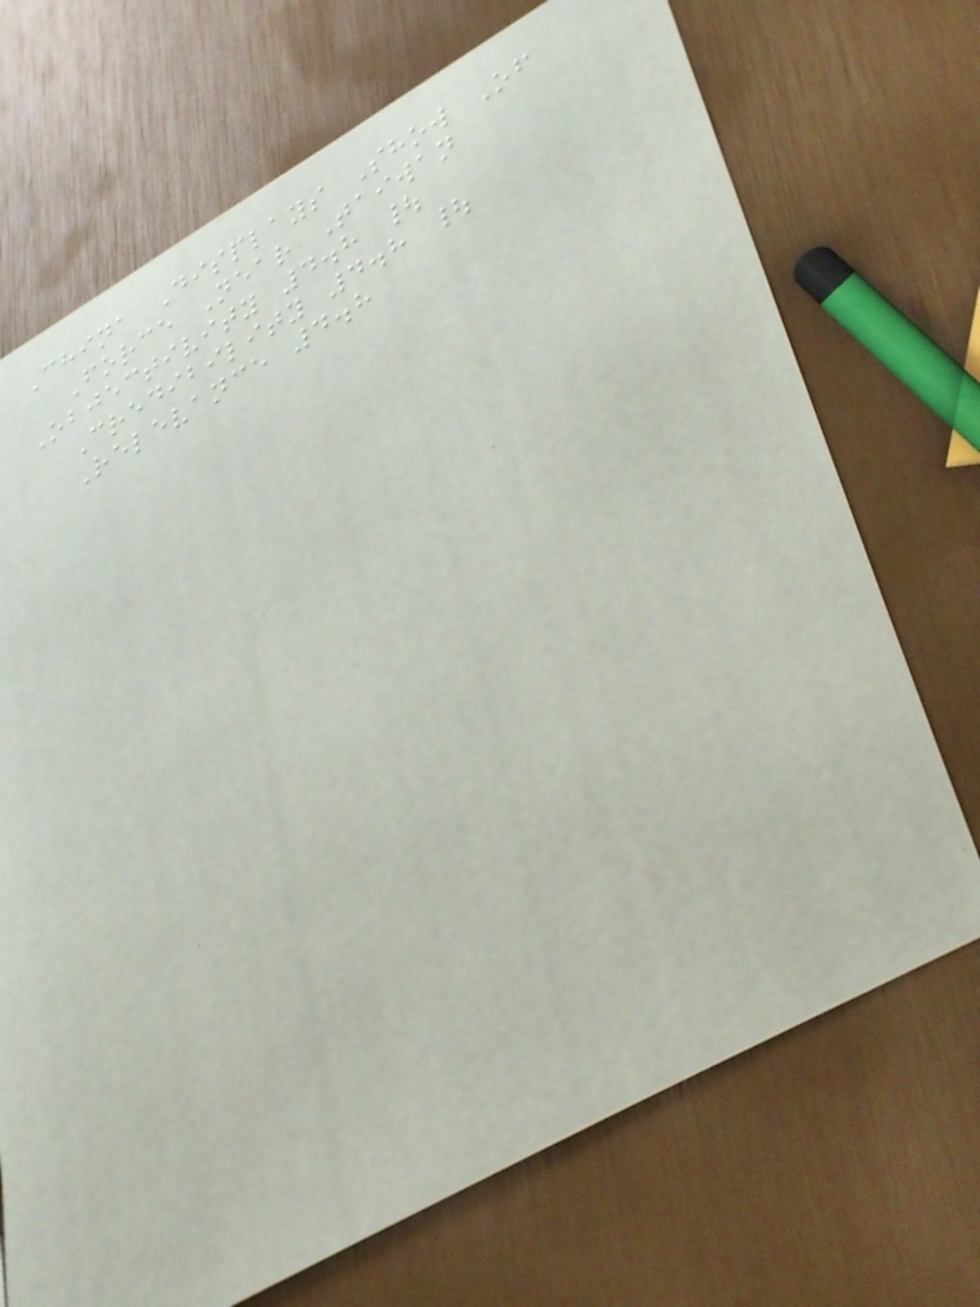China Displays Show Of
Force Near Taiwan
Objectivity 4.8 |
Credibility 4.8 |
Relevance 4.8
